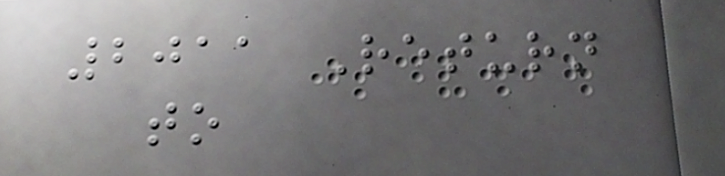2011 Return
to
